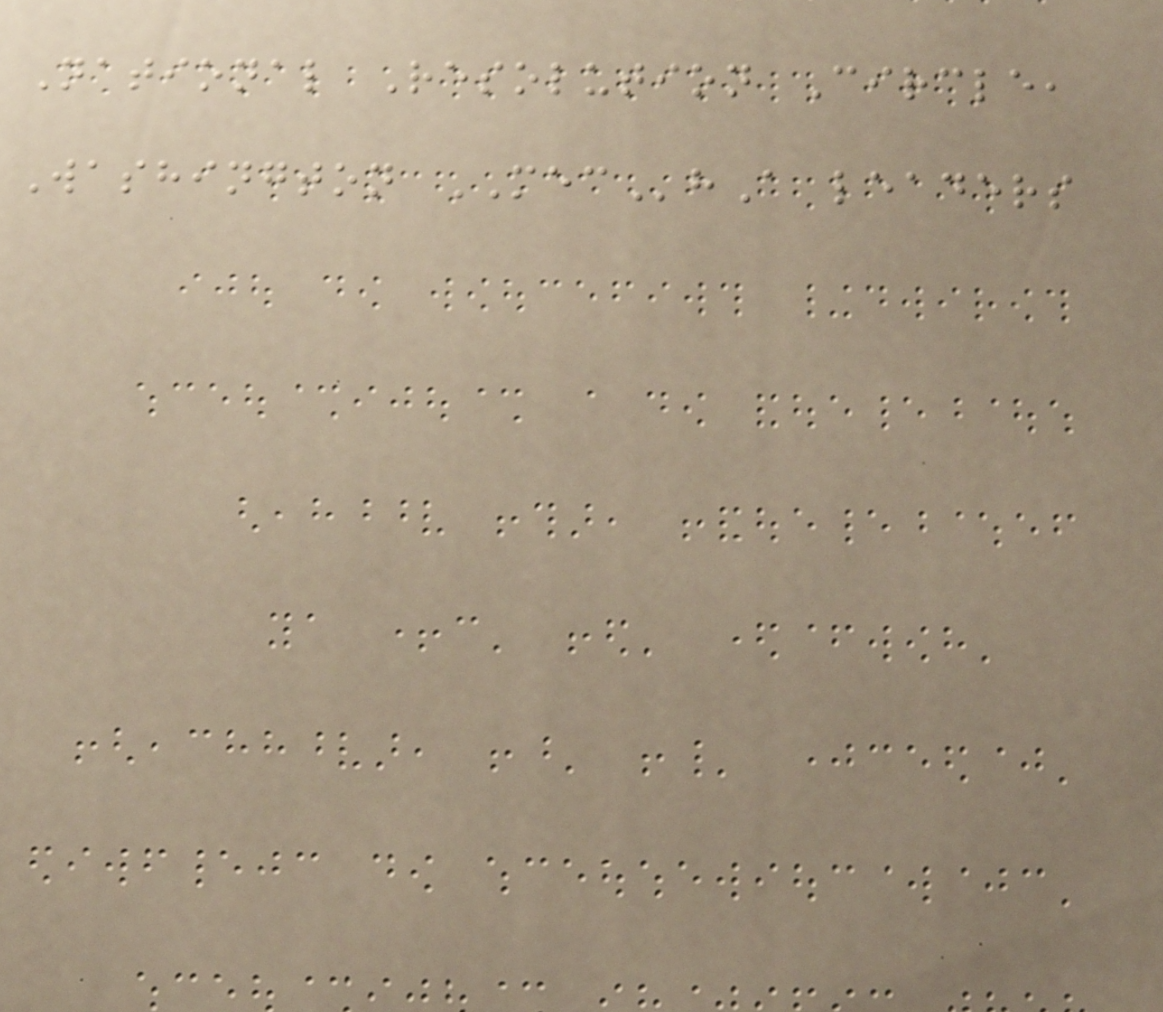National Resolution Circle,
Washington MEChA leaders
